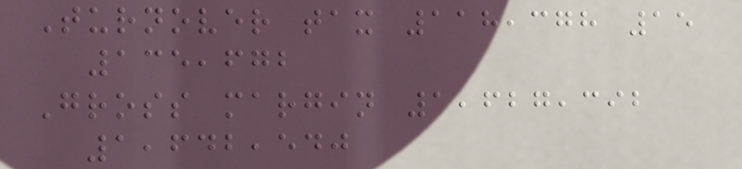Turnover tax 118,378 15
135,672
Gross margin 1,627,392
1,642,540
